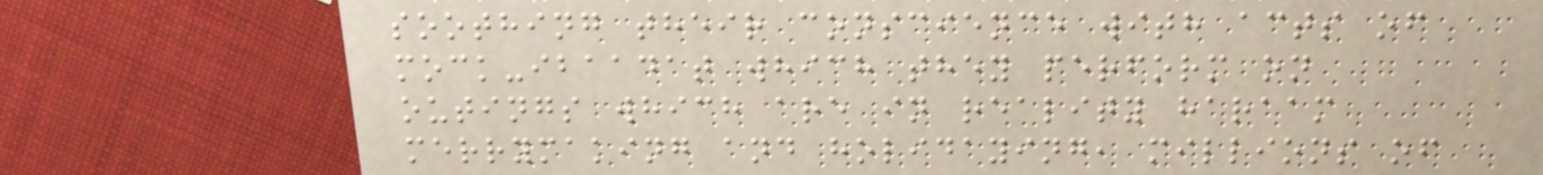soothing their conscience with acts of
mock-ibaadat which they perform on
outings which are in reality haraam
merrymaking and holidaying, millions of
